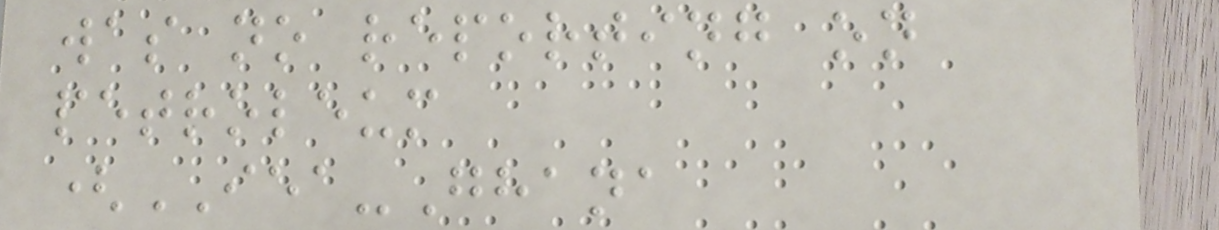was no reporting on
petroleum
(IEA-Ghana
